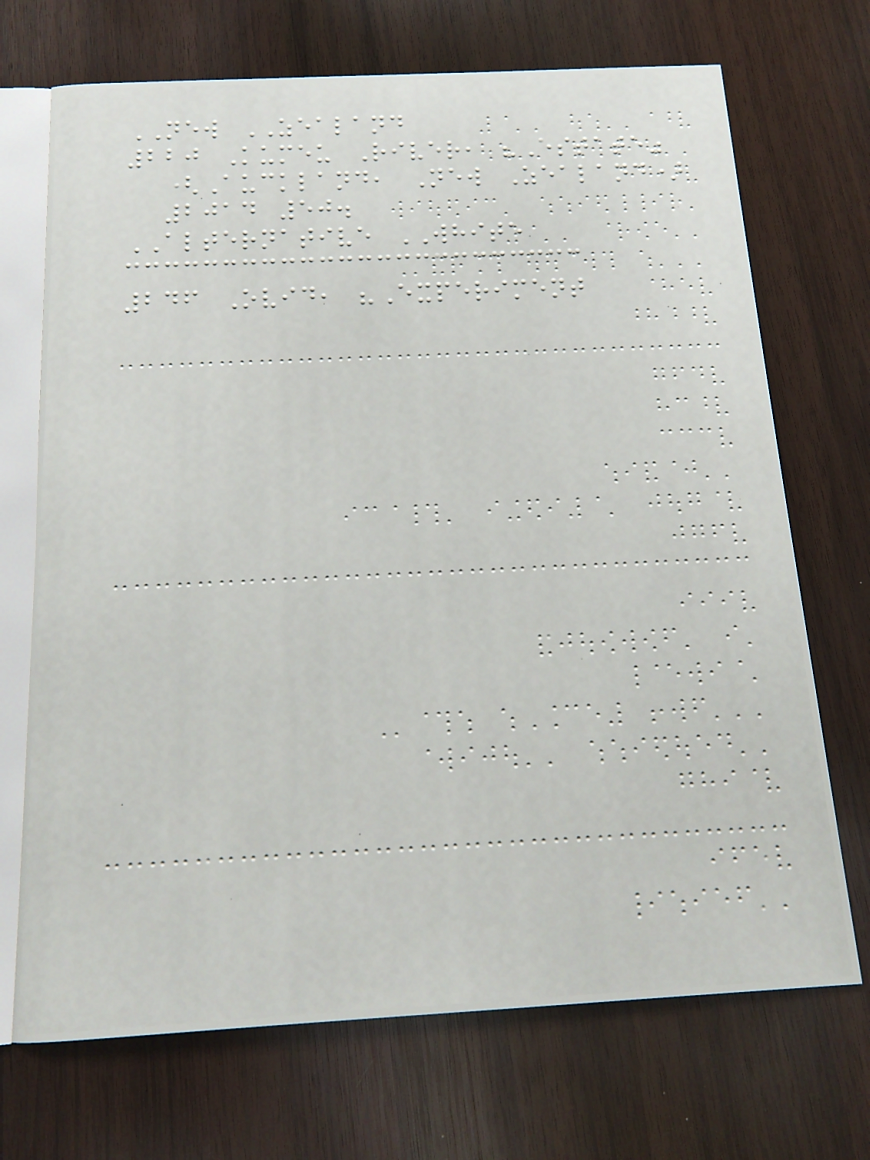NEW ZEALAND
220 Kumeu River, "Estate"
(Auckland, New Zealand)
2014 50.
ALTERNATIVE WHITE
246 Ovid, "Experiment
